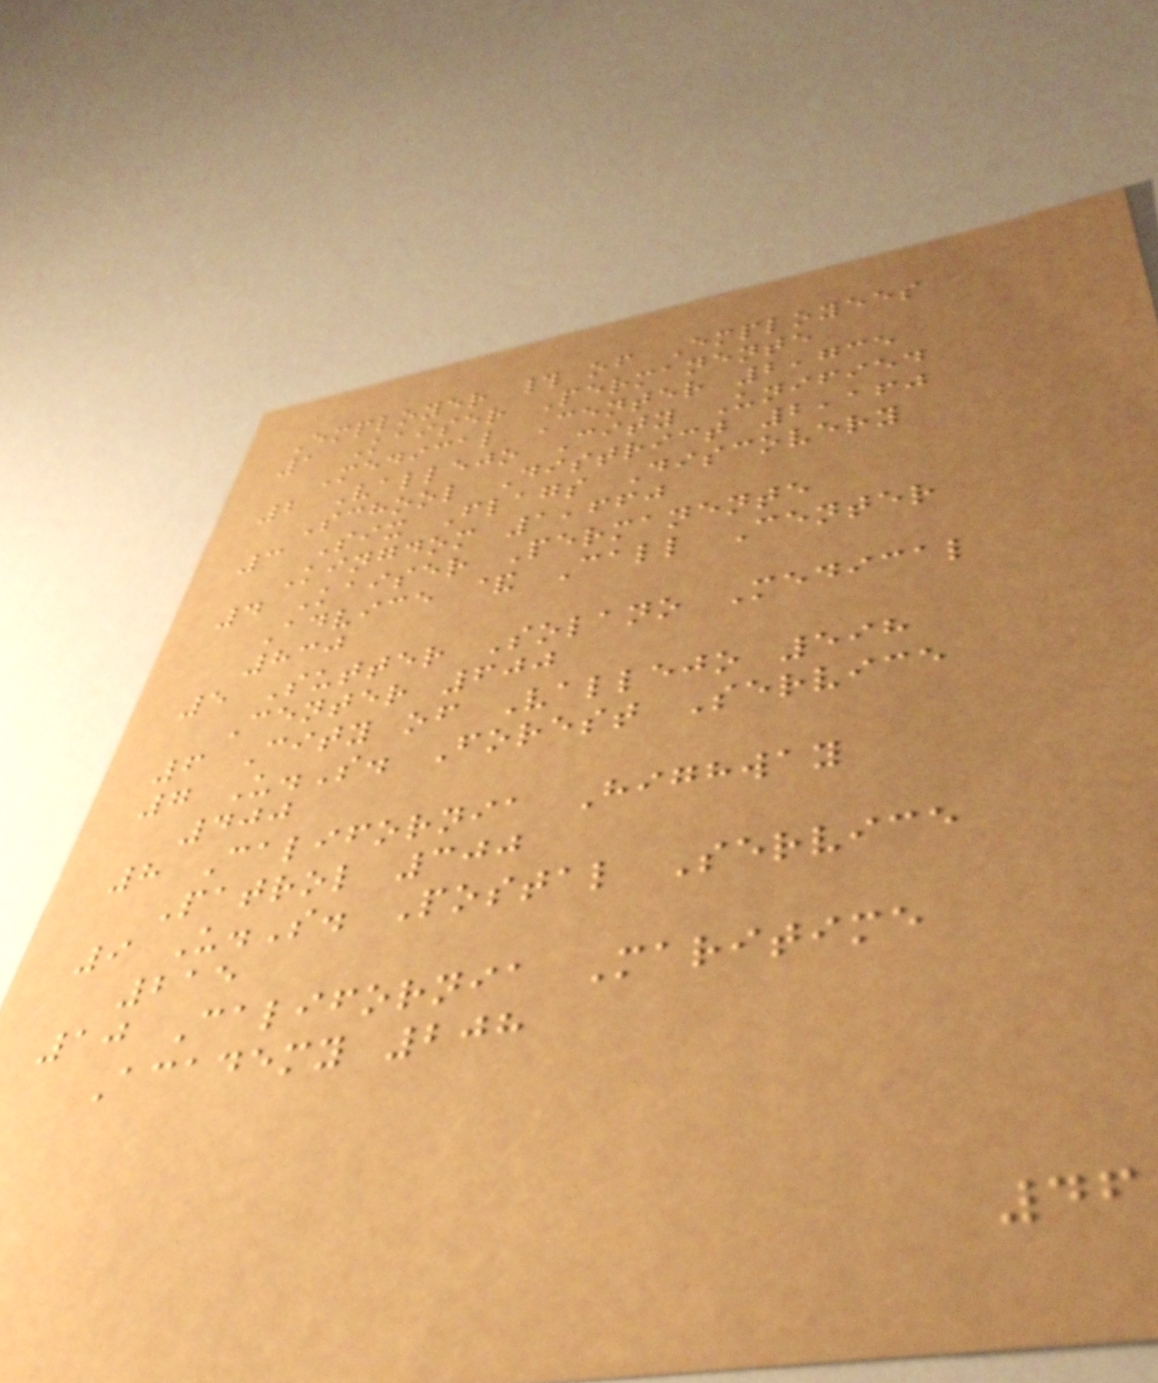Employer # of Employees
1 Kaiser Permanente
Medical Center 2,735
2 Vallejo City Unified
School District 2,160
3 Six Flags Discovery
Kingdom 1,660
4 Kaiser Permanente
Advice & Call Center
830
5 Sutter Solano Medical
Center 600
6 City of Vallejo 598
7 U.S. Forest Service
400
8 California Highway
Patrol 300
9 U.S. Postal Service
215
10 California Maritime
Academy 208
46
